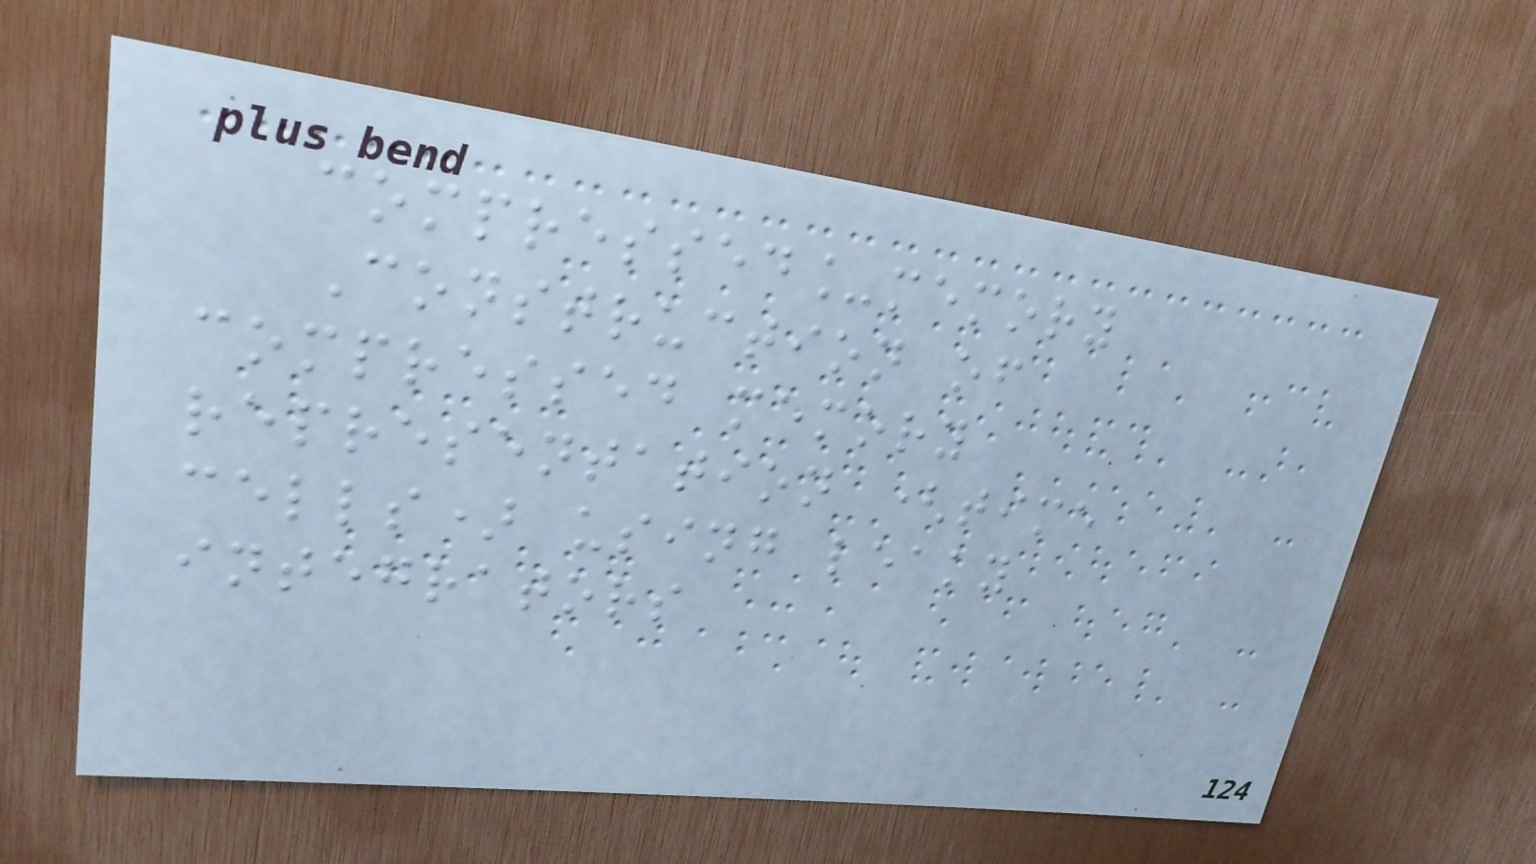compressed_memory
Construction of
compressed memory
representation (time
cells) using leaky
integrators
